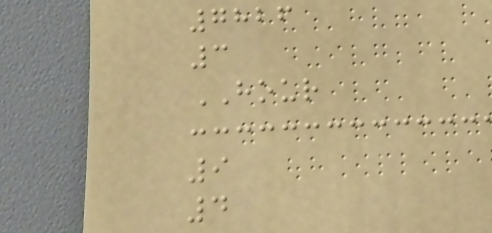7826
3
HOUR
9
4
